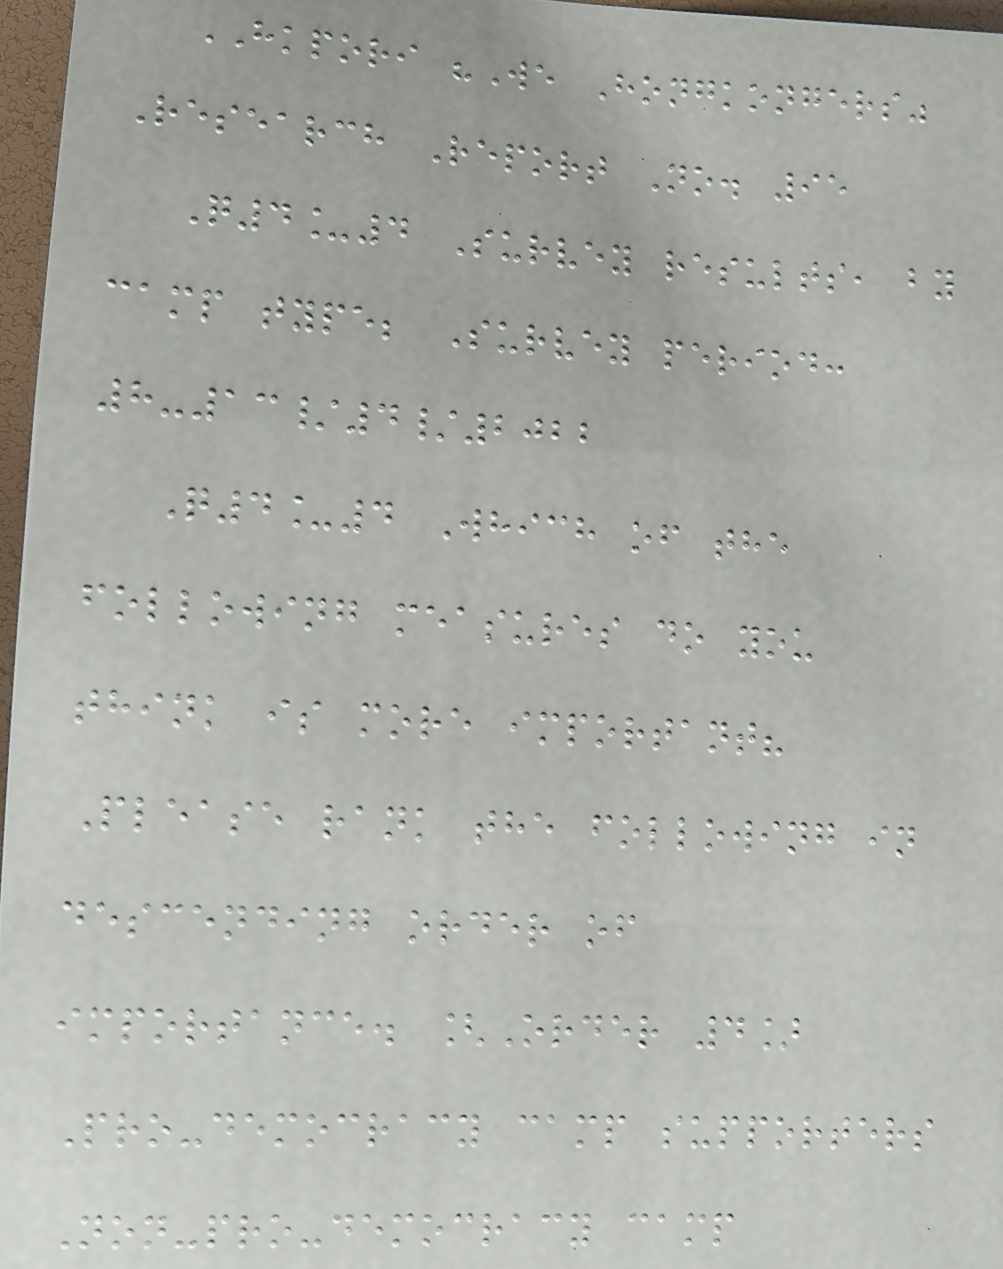HKPORI "We Hongkongers"
Research Report No. 95
Q4_4 Survey results, by
camp type; Survey period:
8-13/4/2022
Q4_4 Which of the
following measures do you
think is more important?
Please rank the following in
descending order of
importance. [Order 4]
Pro-democracy camp supporters
Non-pro-democracy camp
